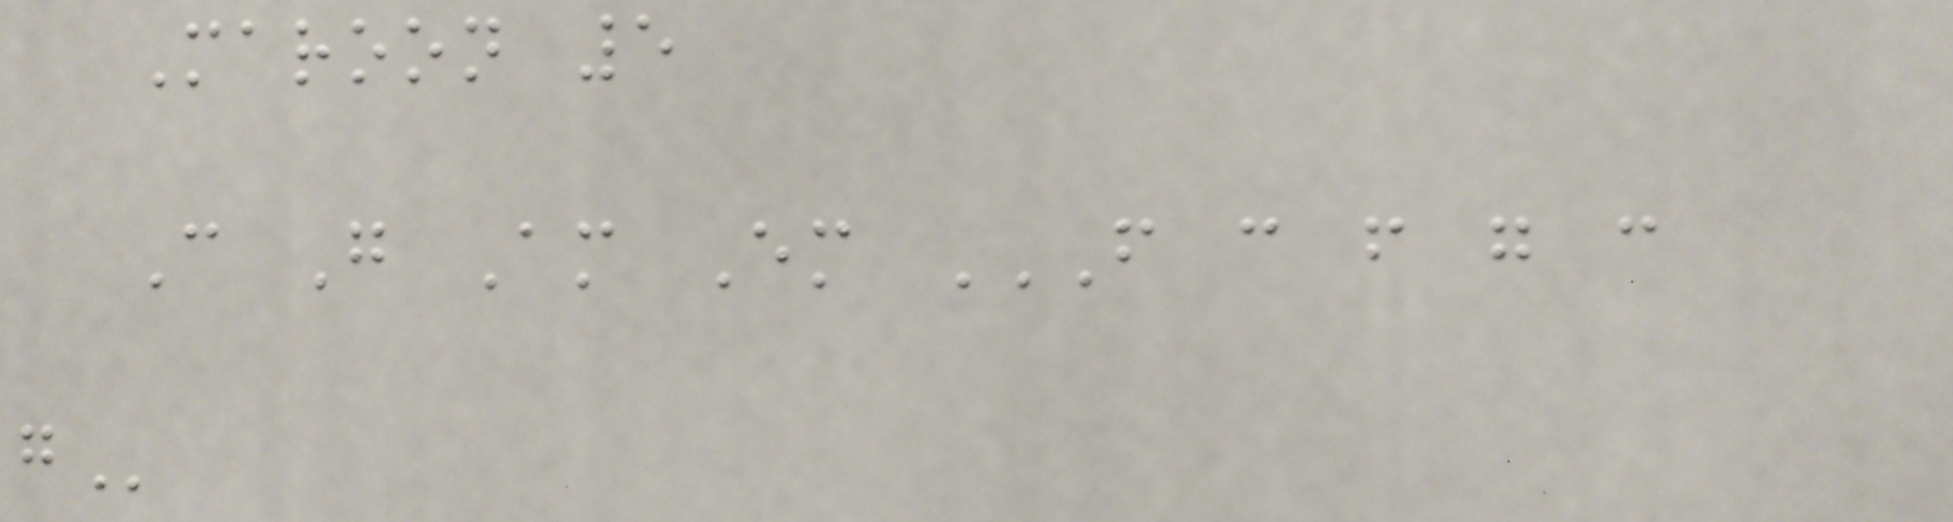Maroon 5
C G Am Em F C F G C
G
